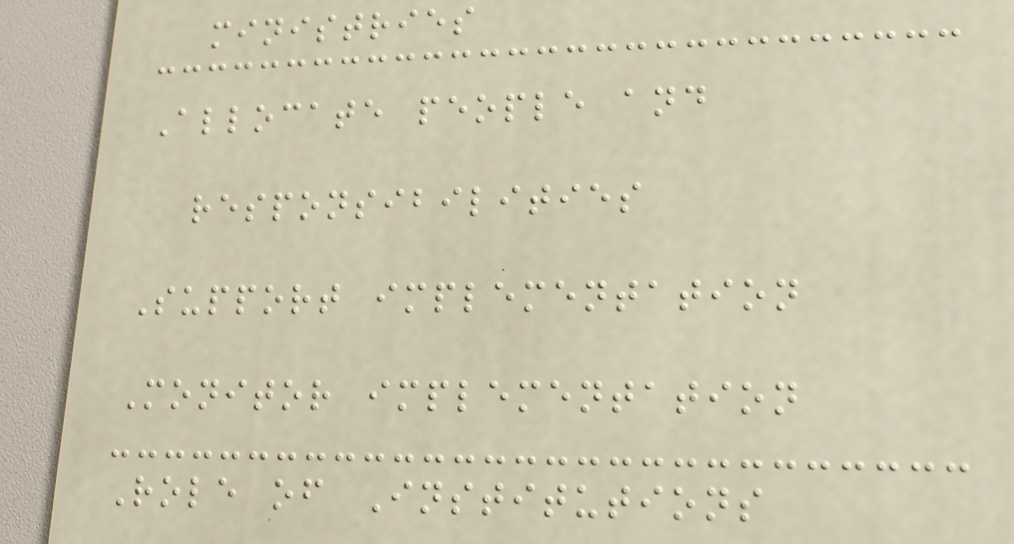ministries
Allocate people and
responsibilities
Support implementation
Monitor implementation
Role of Institutions
